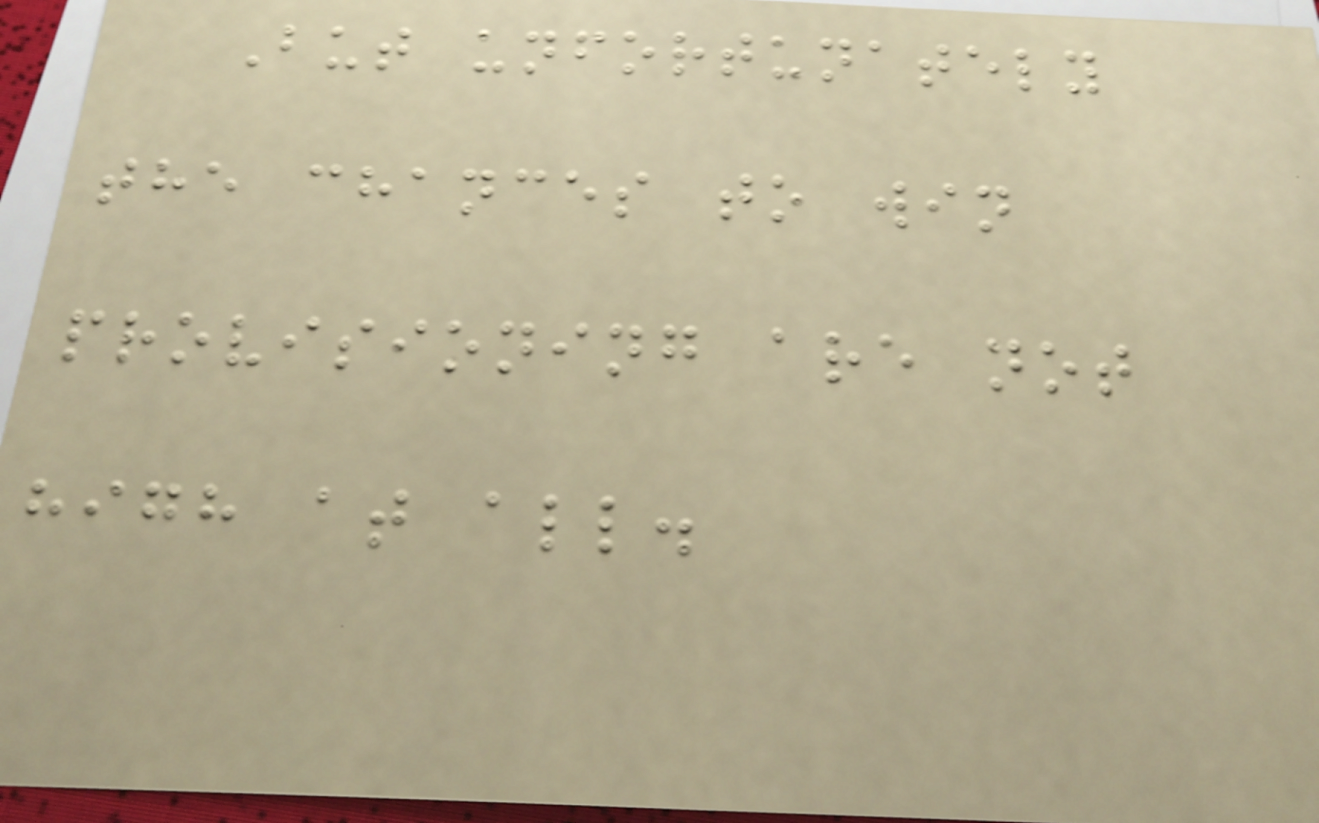But unfortunately
the chances to win
provisioning are not
high at all.
